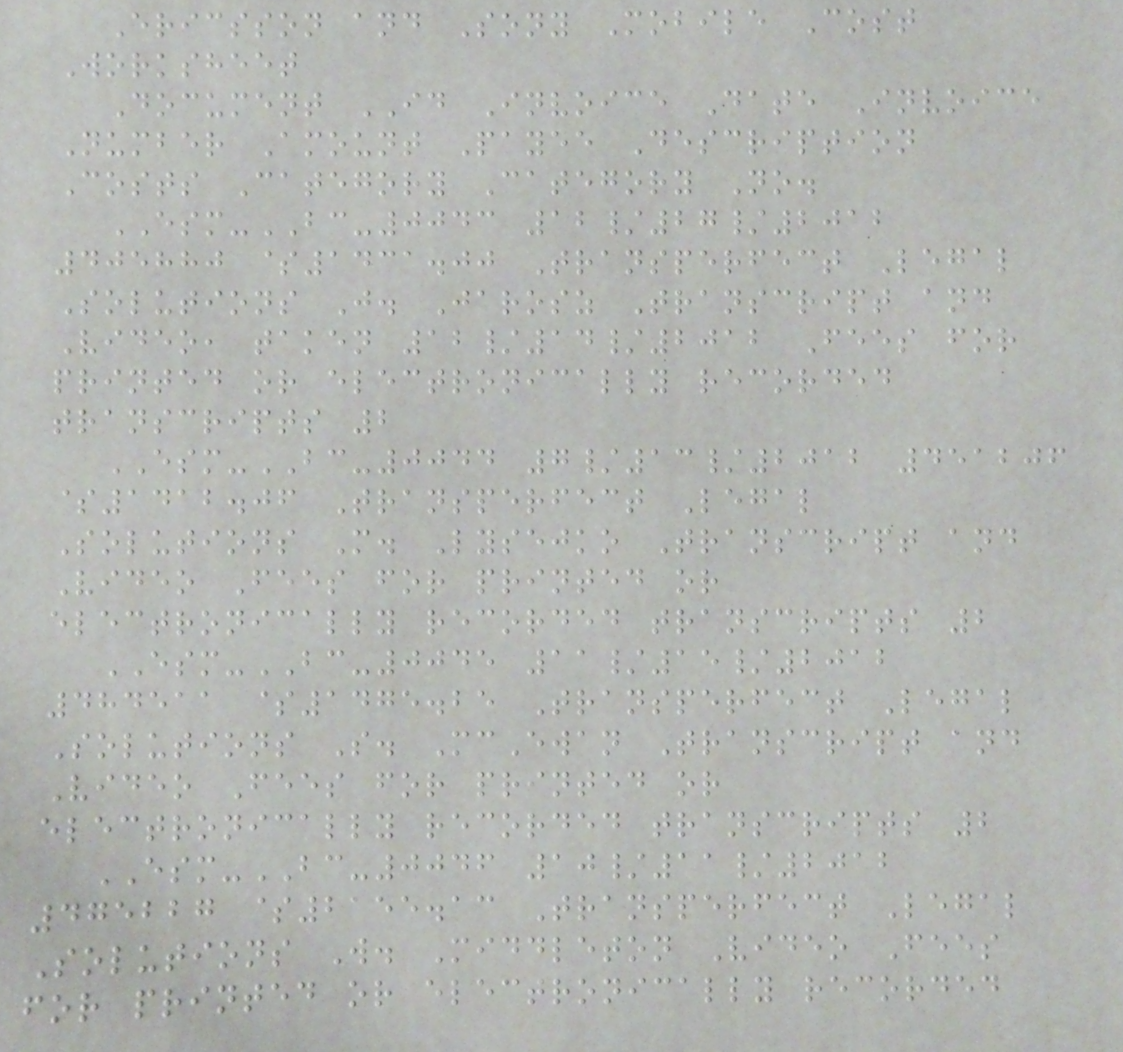Ericsson and Sony Mobile Cost
Worksheet
Document ID Invoice Date Invoice
Number Amount Payee Description
Costs Category Category No.
ESM-BC-0043 12/27/2012
405880 $1431.00 Transperfect Legal
Solutions J. Jarosz Transcript and
Video, taken 12/14/2012 Fees for
printed or electronically recorded
transcripts 2
ESM-BC-0044 7/13/2012 451206
$1412.06 Transperfect Legal
Solutions M. Lysejko Transcript and
Video Fees for printed or
electronically recorded transcripts 2
ESM-BC-0045 11/15/2012
484511 $1475.25 Transperfect Legal
Solutions S. McEwan Transcript and
Video Fees for printed or
electronically recorded transcripts 2
ESM-BC-0046 10/11/2012
475227 $2155.13 Transperfect Legal
Solutions W. Middleton Video Fees
for printed or electronically recorded
